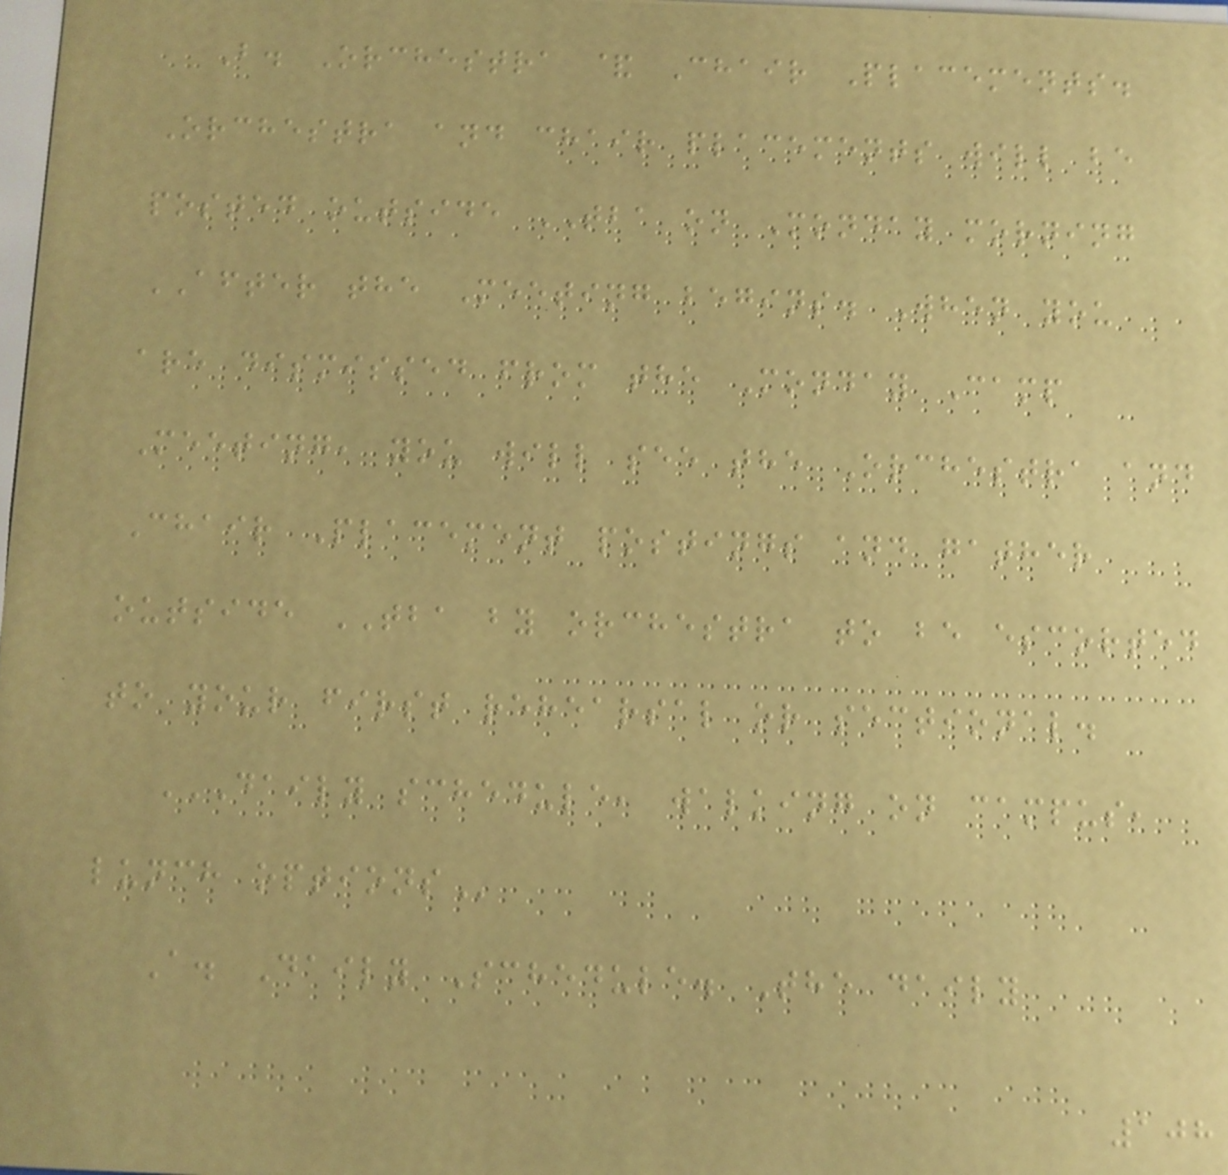B. Orchestra & Chair Placements.
Orchestra and chair placements will be
posted outside TBA on Monday morning
AFTER the Meeting begins. When you
are dismissed from the Monday Camp
Meeting, you will see the Orchestra and
Chair Placement postings and gather
outside TBA by orchestra to be escorted
to your first rehearsal or sectional.
DAILY SCHEDULE, WALKING ON CAMPUS,
LUNCH OPTIONS
A. Daily Schedule. The daily
108
